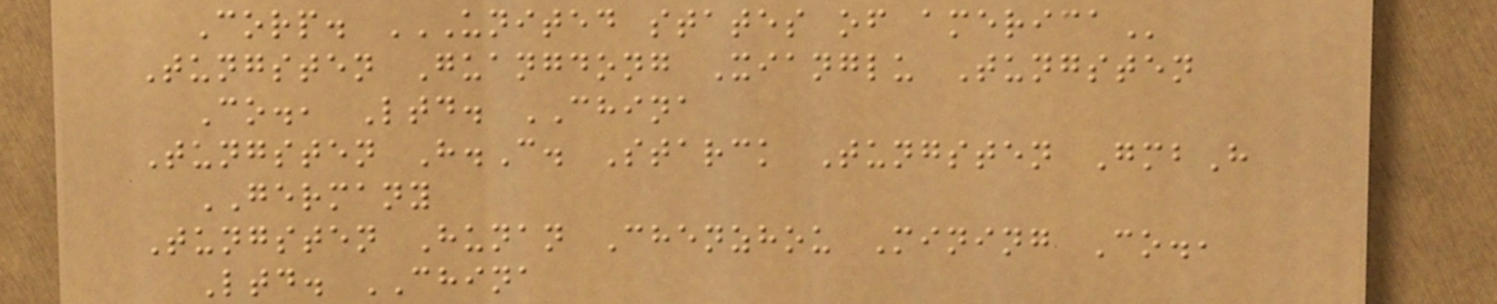Corp. UNITED STATES OF AMERICA
Tungsten Guangdong Xianglu Tungsten
Co., Ltd. CHINA
Tungsten H.C. Starck Tungsten GmbH
GERMANY
Tungsten Hunan Chenzhou Mining Co.,
Ltd. CHINA
